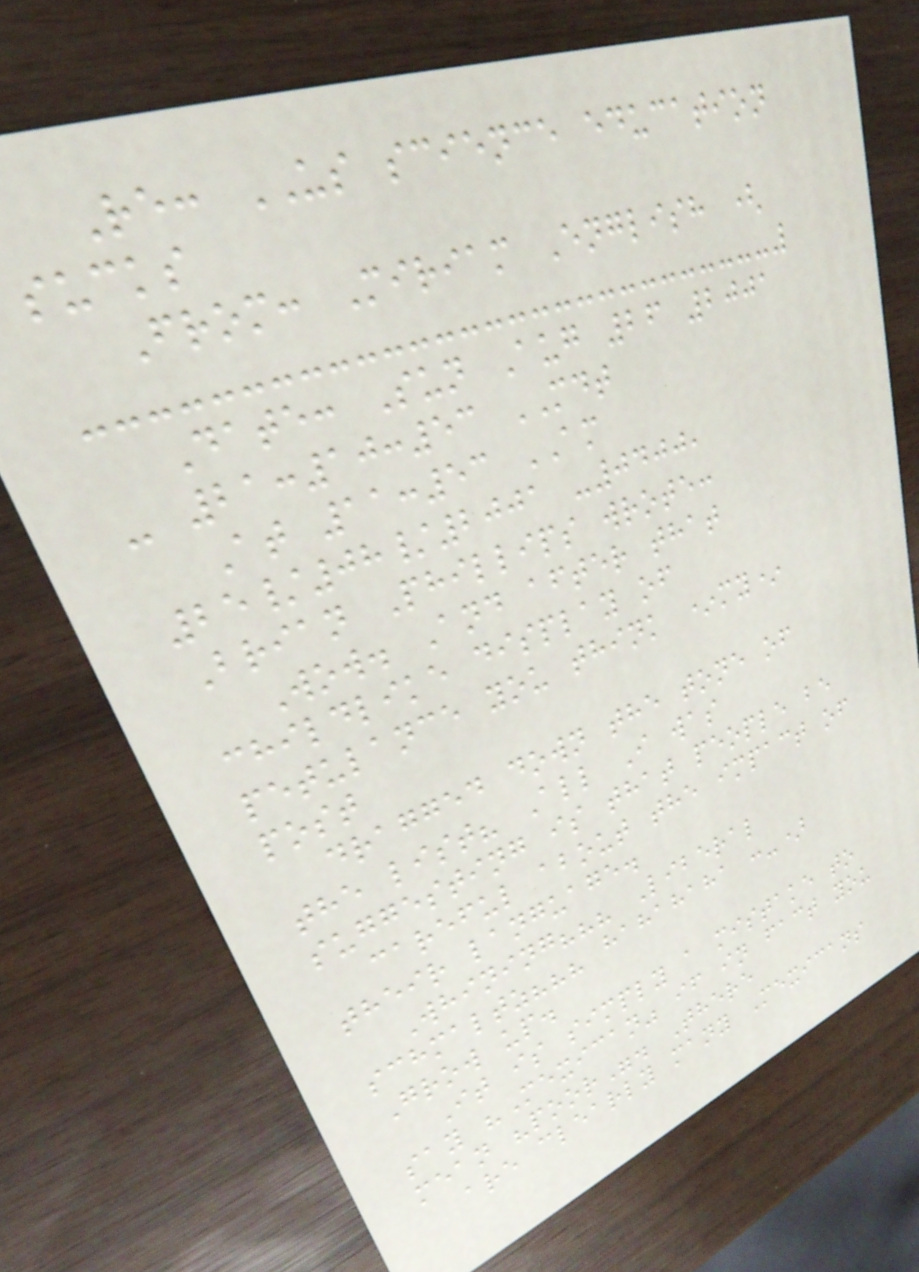Re: US science education
sucks
From: Miriam English (
Date: Sun Aug 26 2001
- 21:10:53 MDT
At 11:53 AM
25/08/2001 -0400,
Brian Phillips wrote:
Wow. And after that
childlike display of
petulance you think *my*
post
dragged down the tone of
the list? All I was
suggesting is that people be
careful about the impact of
their language.
Whining??? Liberal
schmaltz??? hahahaha :-)
Grow up.
It is simply a mistake to
say "Mexican" if in fact you
mean "poor". There
are clearly many Mexicans
